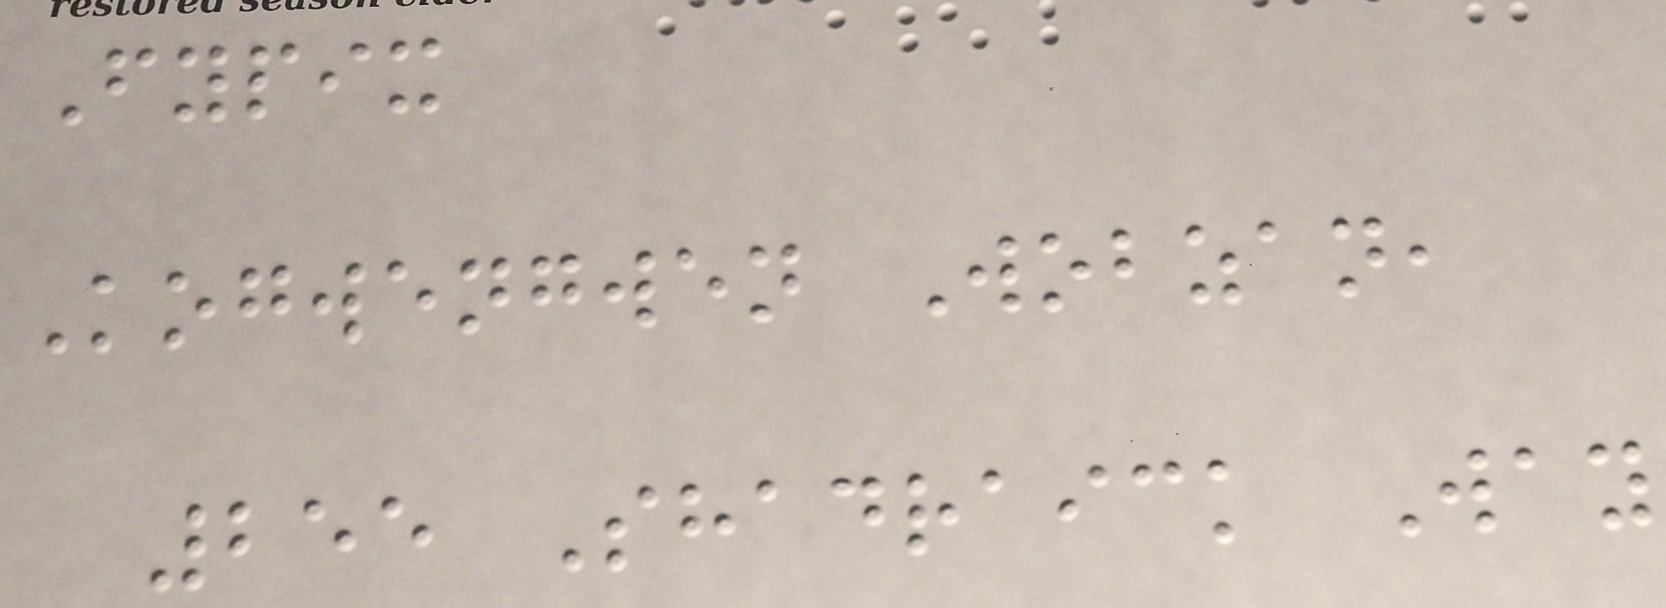Fypix
Kogwengwen Wobzan,
255 Shadraick Way
